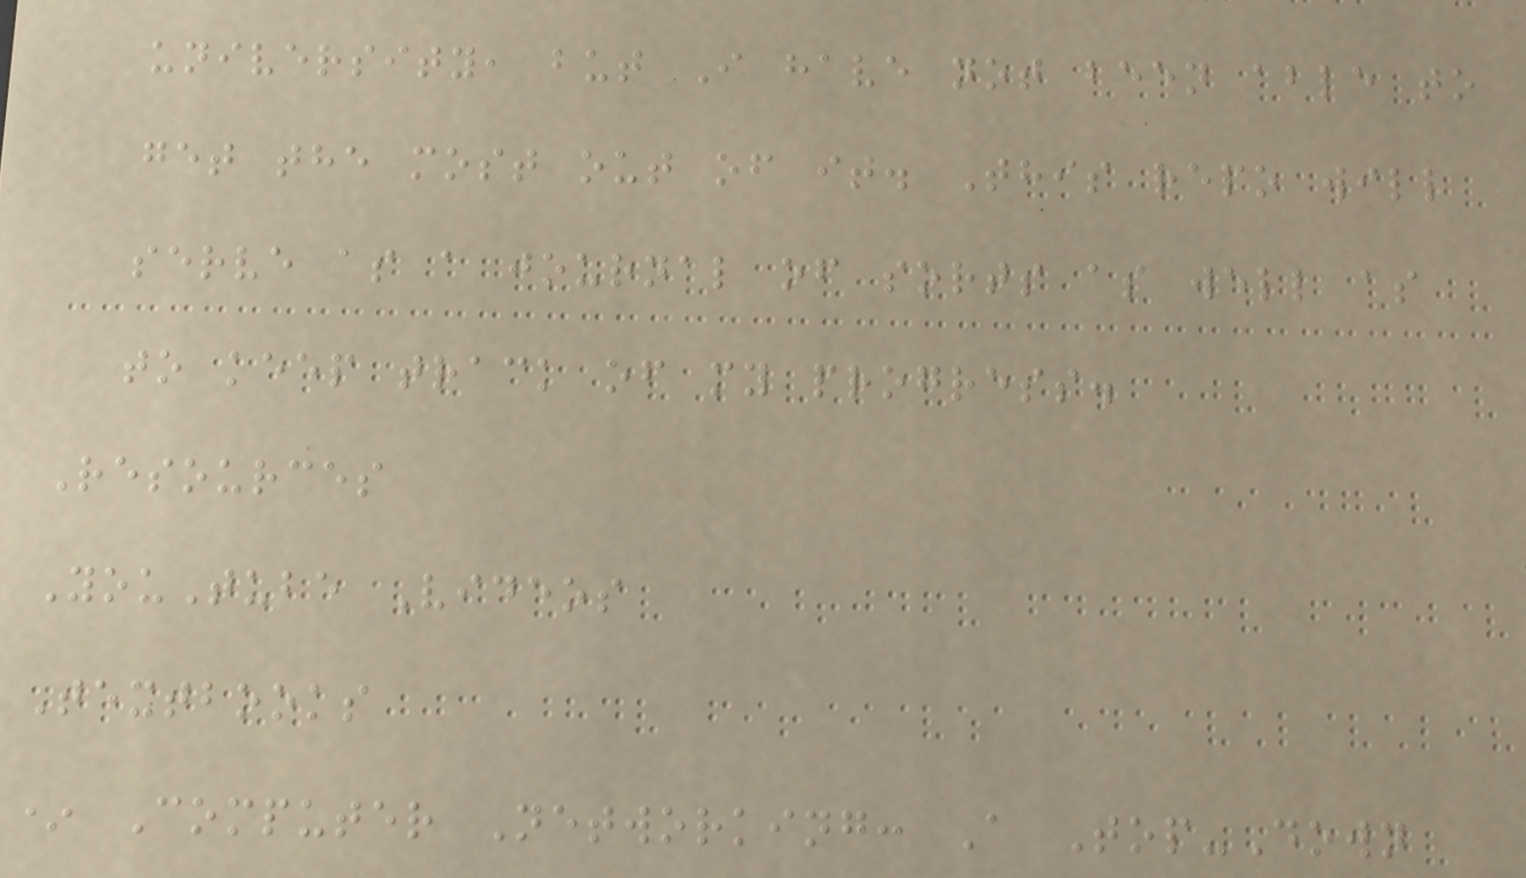university, but I have not been able to
get the most out of it. This repo will
serve as a journal of sorts as well as
to keep track of my progress.
Resources
YouTube Videos
Textbooks
* Computer Networking: A Top-Down
